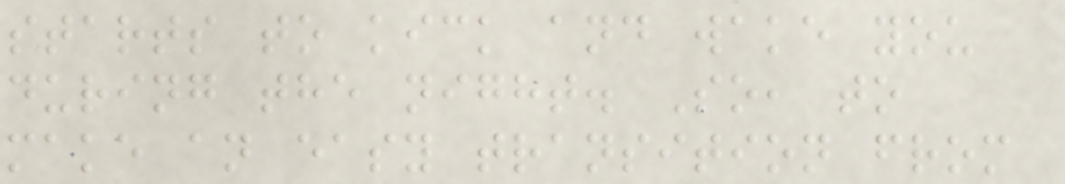starts to kick and wake you
during the night. So, to
make an easy transition from
